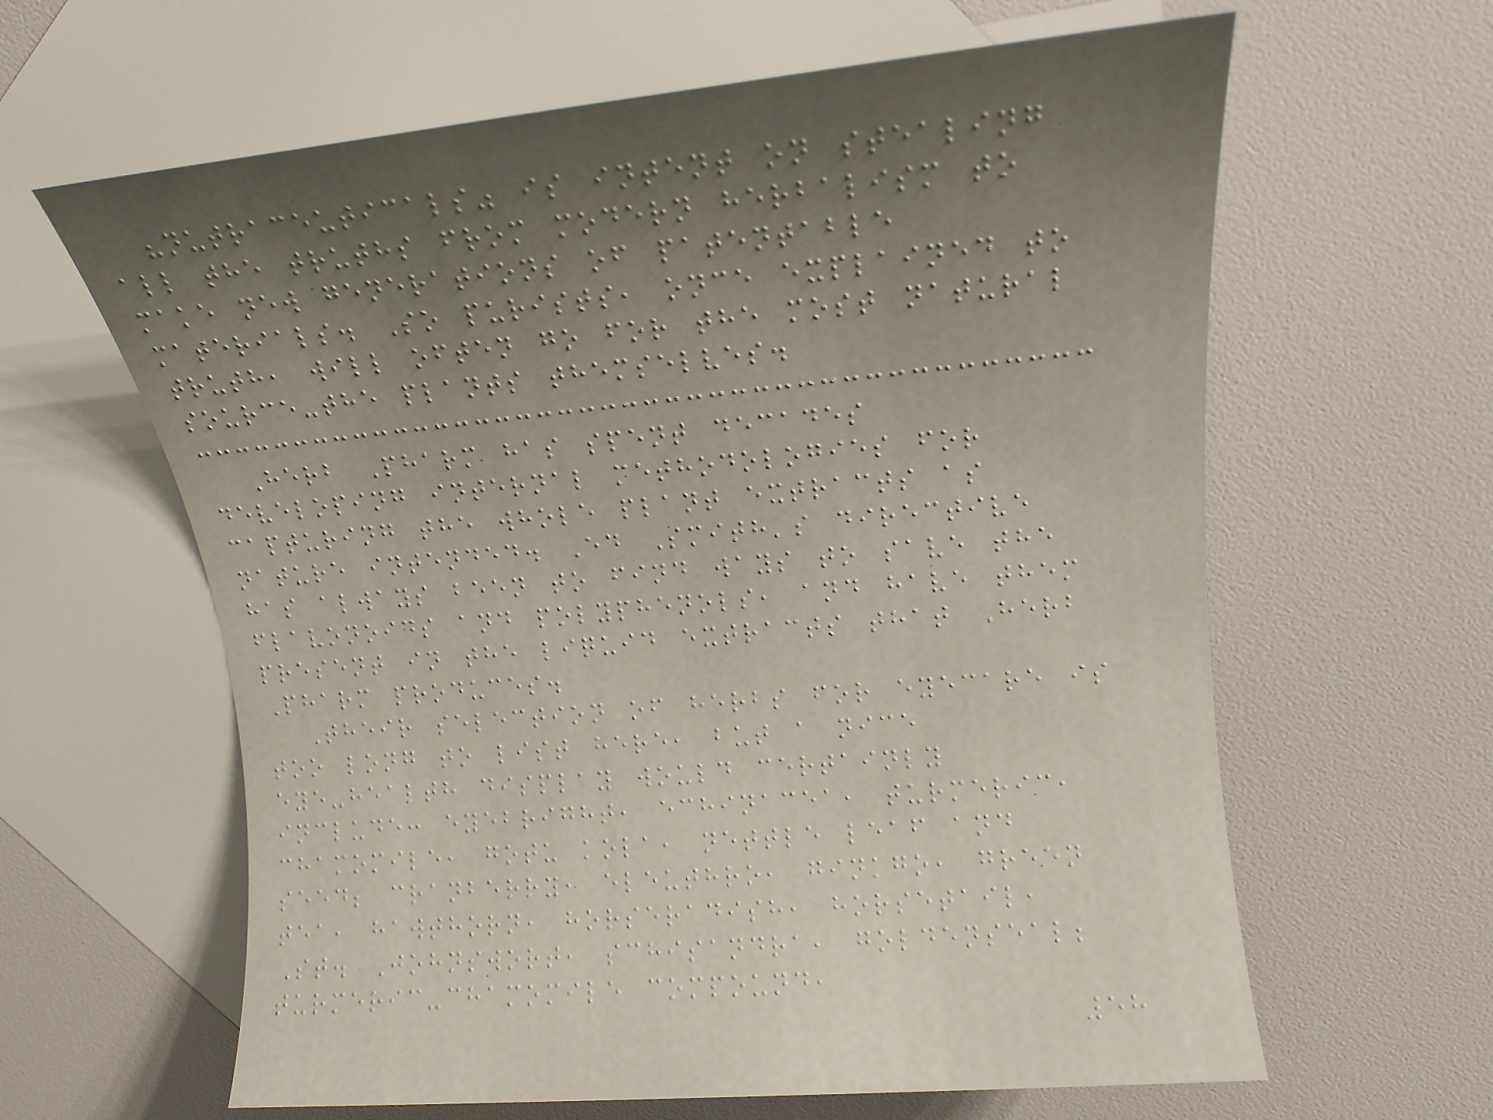"nutraceuticals" is intent on stealing
all the truths from modern herbalism to
make new generations of patentable
materials. So purists, once explained to
truth, will often go for the most natural
source-the plants themselves.
Herb Pharm has spent decades
developing internal methodologies for
capturing the whole plant extracts as
nature intended. Ed Smith's directive
has always been to find ways to save the
flavonoids and polyphenols, and have them
present in the liquid extracts that Herb
Pharm produces.
Their selection of herbs for eyecare is
too long to list here, but a nice
eye-health display would certainly
include: eyebright, echinacea, turmeric,
chamomile, gotu kola, nettle leaf and
seed; cranberry, eleuthro, ginkgo, green
tea, hawthorn, horseradish, horsetail,
St. Johnswort, schisandra, goldenseal;
turmeric-chamomile compound,
58
